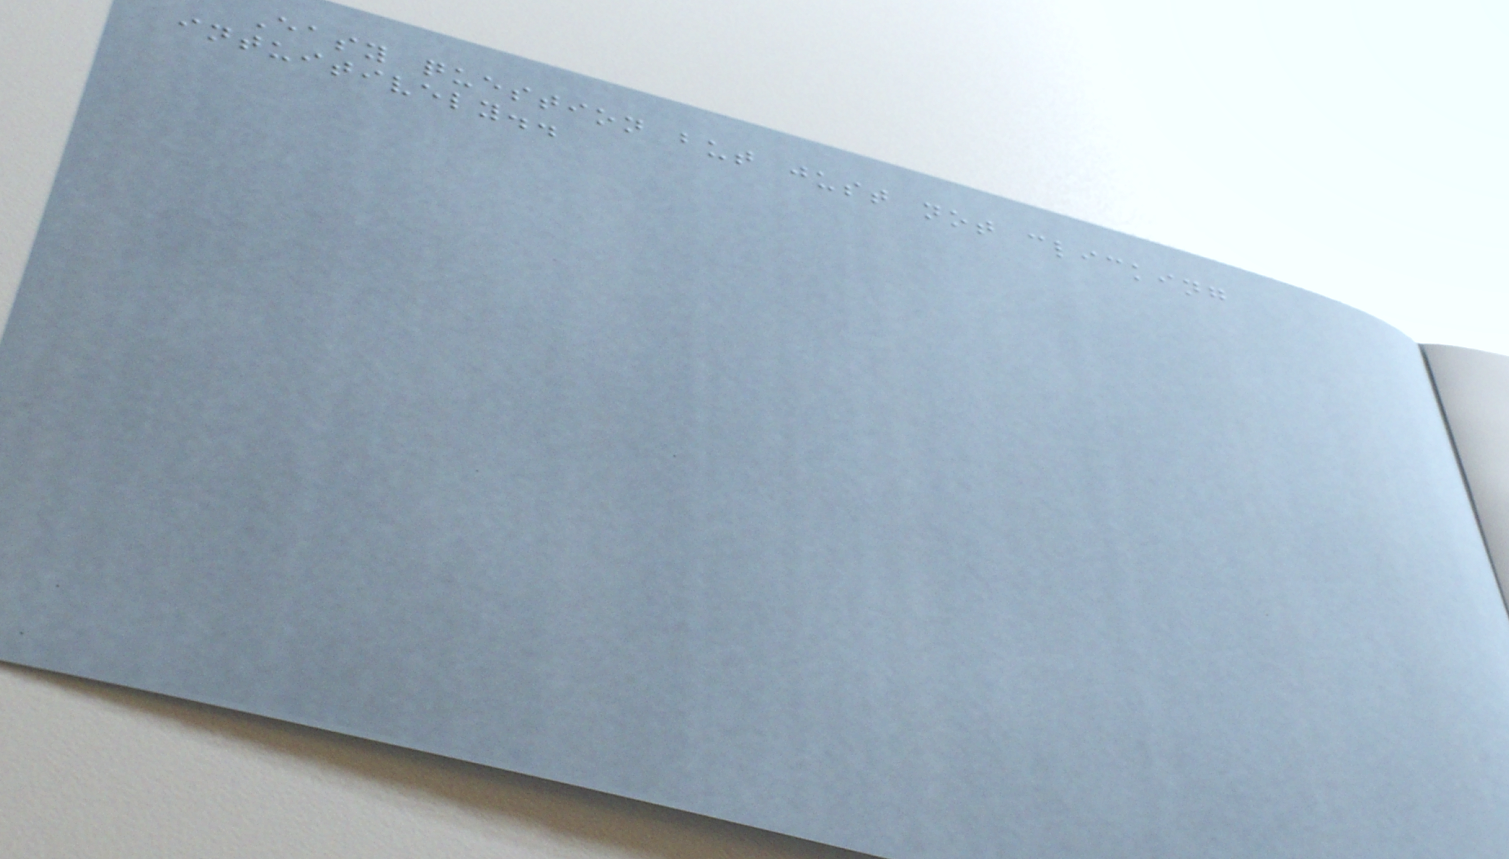Easy question but just not clicking
intuitively..
